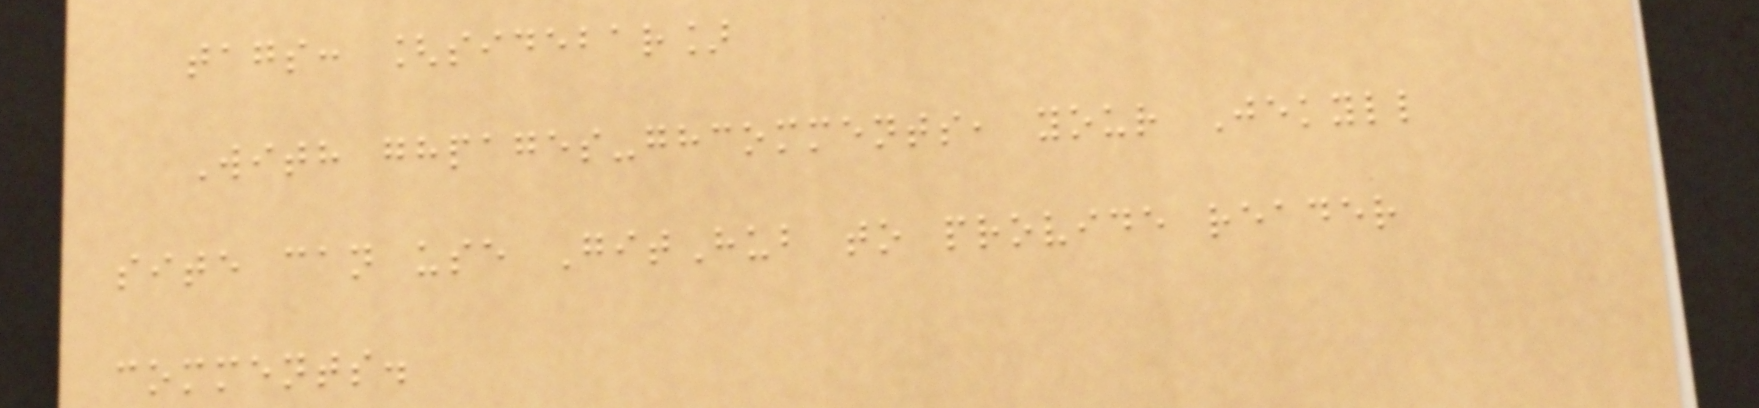tags: [sidebar]
With ghpages-ghcomments, your Jekyll
site can use GitHub to provide reader
comments.
